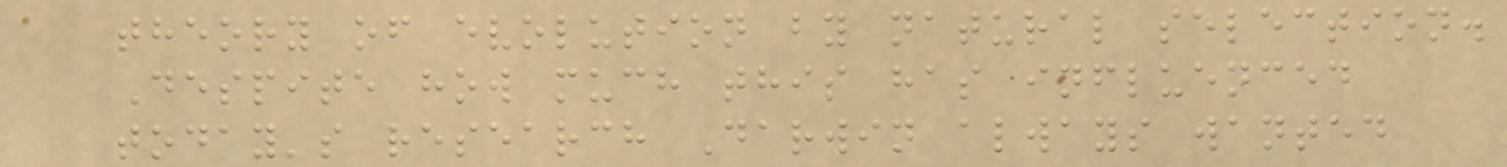theory of evolution by natural selection.
Despite how much this has influenced
today's research Darwin always wanted
